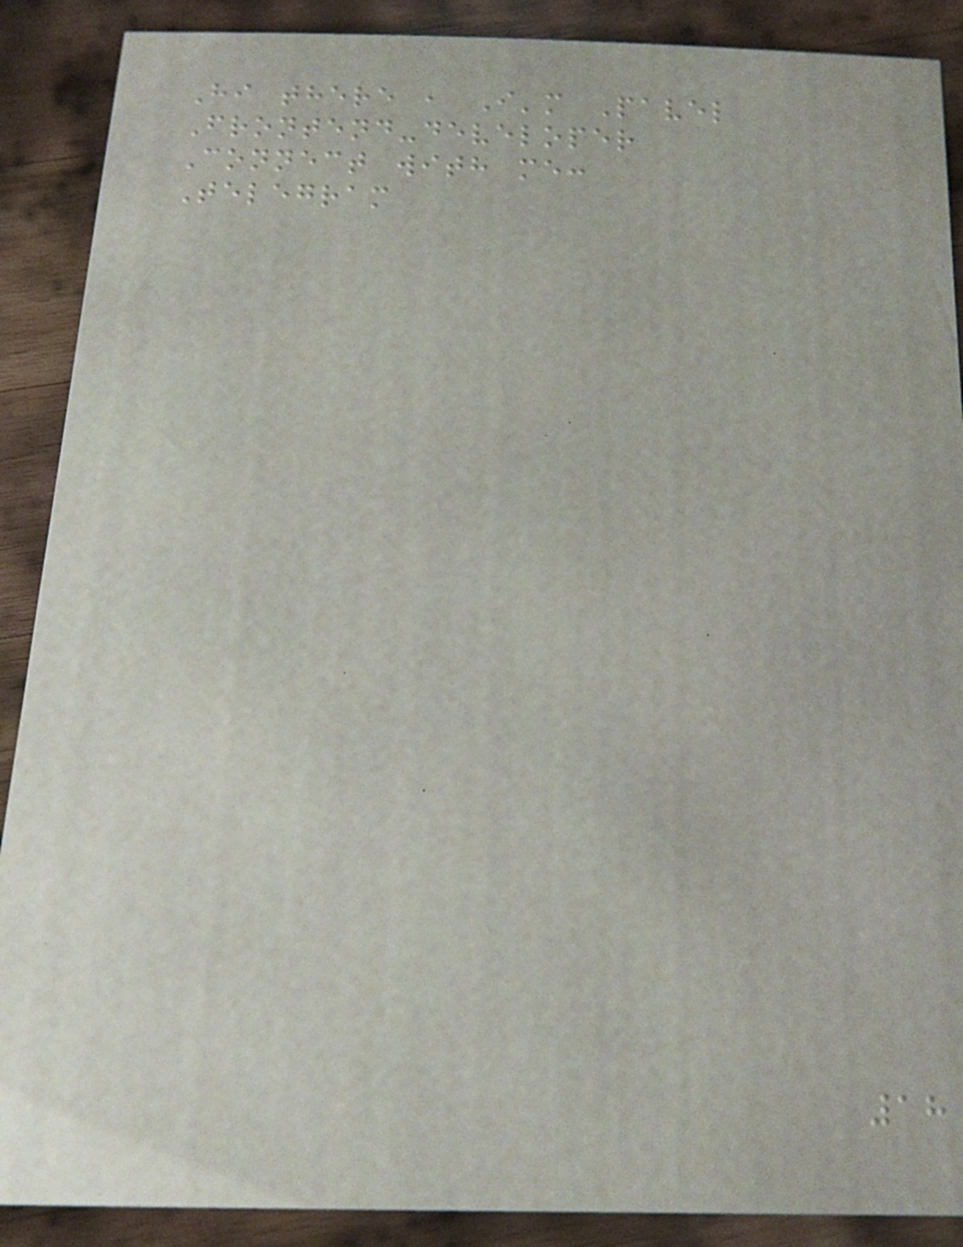Hi there , I'm Pavel
Frontend-developer
Connect with me:
Telegram
18
